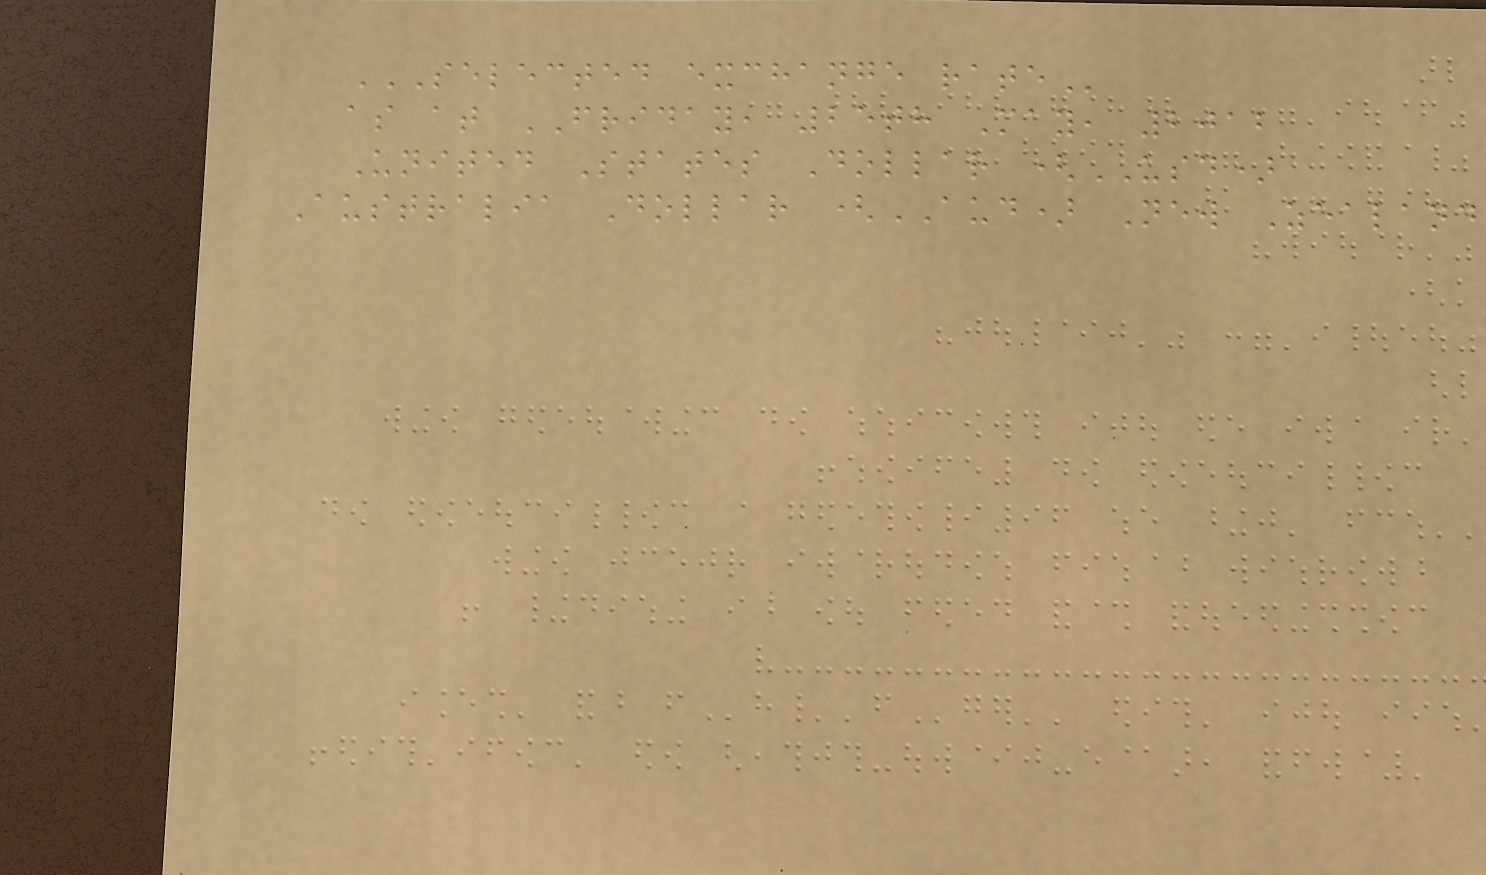SELECTED EXCHANGE RATE
as at FRIDAY, 25th May, 2012
United States Dollar (USD)
Australia Dollar (AUD) New Zealand
